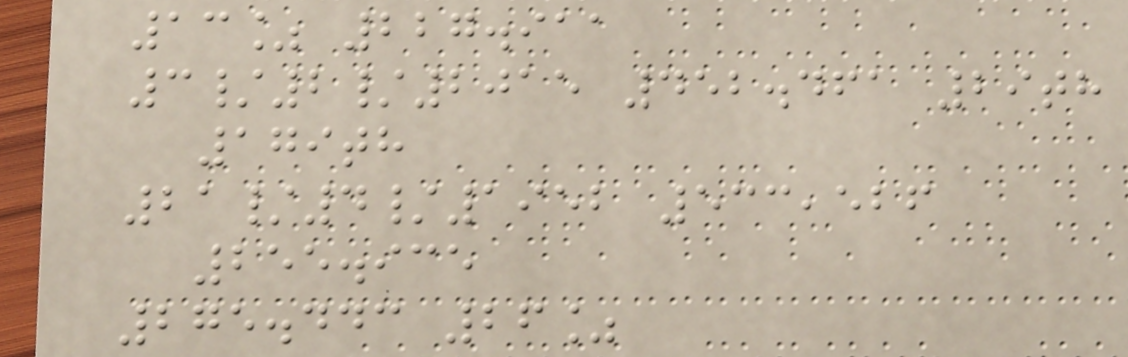13% 227.911
3/2/2015 452.461 29th
179th
21/4/1952 533,526
255.935
275.443 26%
